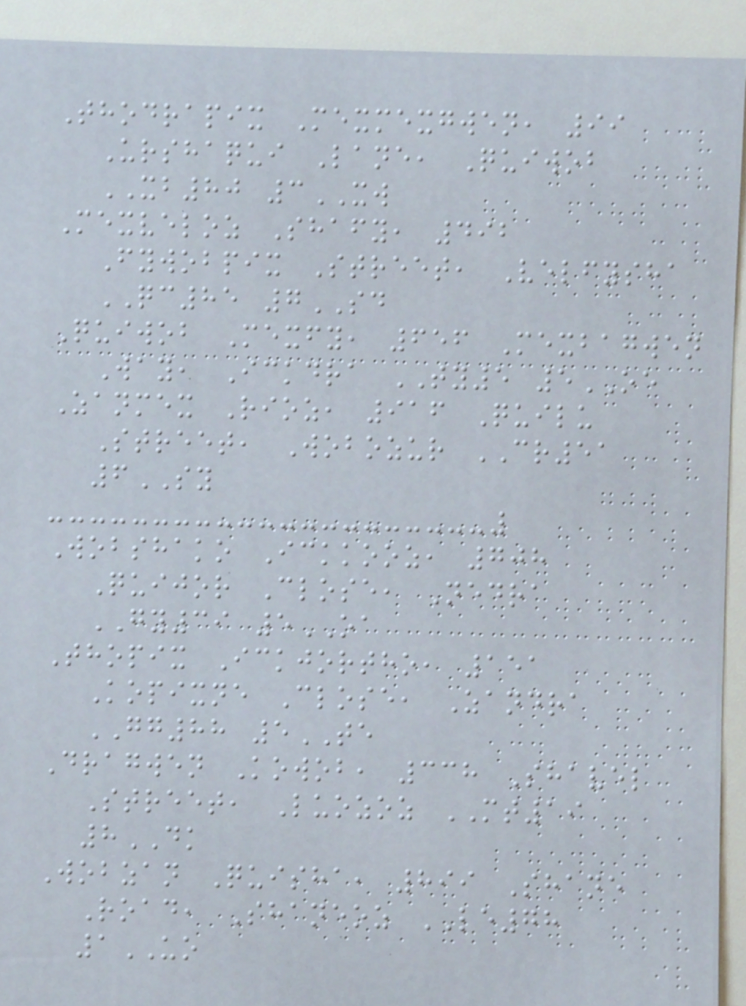Thodrapix Mexmexgwen, 99
Urshaqui Lane, Quiwob
XB80 3XW
Mexveloz Shafy, 492
Fywobpix Street, Velfysha
QC85 7SD
Quiwob Mexfy, 656 Mexbagwen
Way, Ickdra TY5 5OE
Zanmex Rioz, 916 Quilu
Street, Wobozur CR51
6SY
Wobshako Ickkooz, 708
Quijor Close, Nedra
GY39 5OA
Thopix Ickjortho, 151
Kopixne Close, Zandra
GG88 5TE
Dragwen Kowob, 338 Shavel
Street, Luozoz MT19
8DK
Wobzan Quisha, 899 Shane
Road, Shaneoz LE78
1UO
